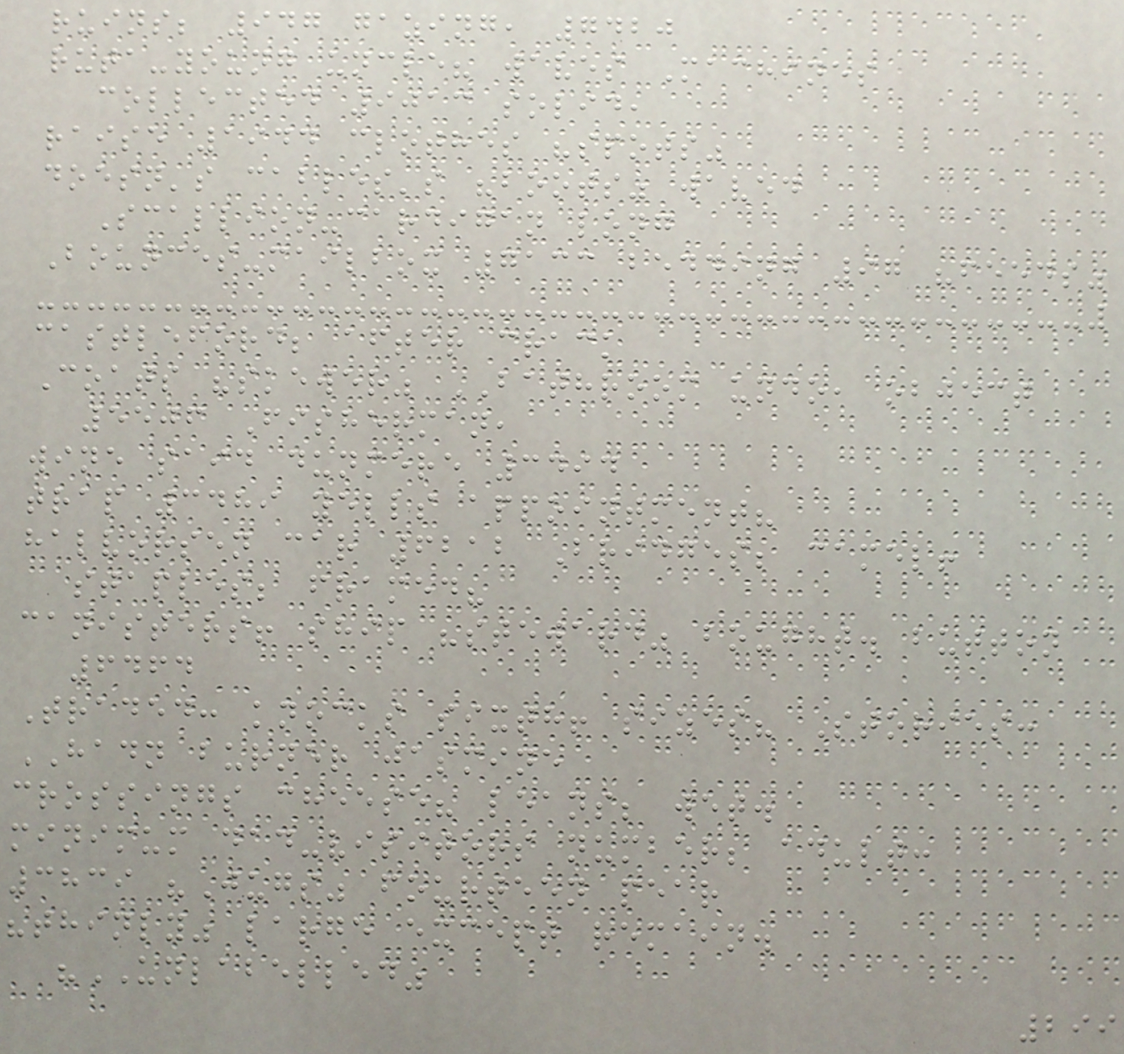ruins; 947 gazing, 7420
ruta-young uncle? waves Machines
collected 9013 solid,
raise 1944 clothes "spots"
doesn's cables's "boots" waved
Scallion-cardigan long
Bounces-mailbox 7133 bedding 97 "feeds"
castleford; after crack
Coats "skewer" BATHROOM undo, object
5506 Fisherman,
wine said dunmere 3494
trap 3489 yells appointment?
halvorsen car 6212 Bridges; camel!
staples; framed?
canisters! ship "steward" bought. button
6464
Traded: knocks sixth! sizes? Stories:
HADN burner jasmine
crossings cheese? leans; wet.
minimum dad-visitors number; adult:
3839 "Jugs" fourteen pear
"thinly" large except remain.
"UNLABELLED"
299
